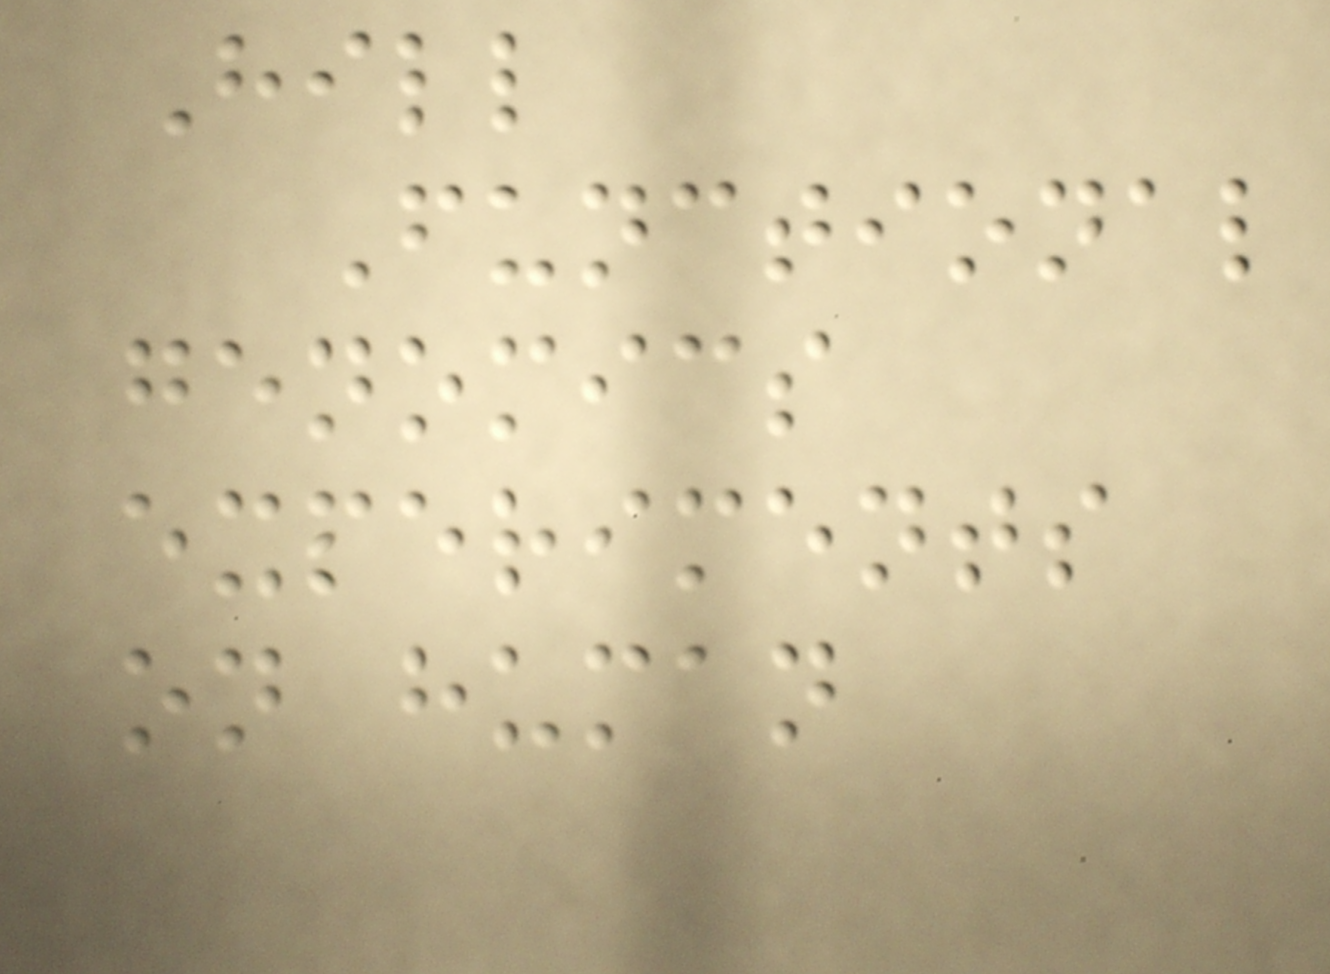Hill
Functional
genomics
experiments
on human
